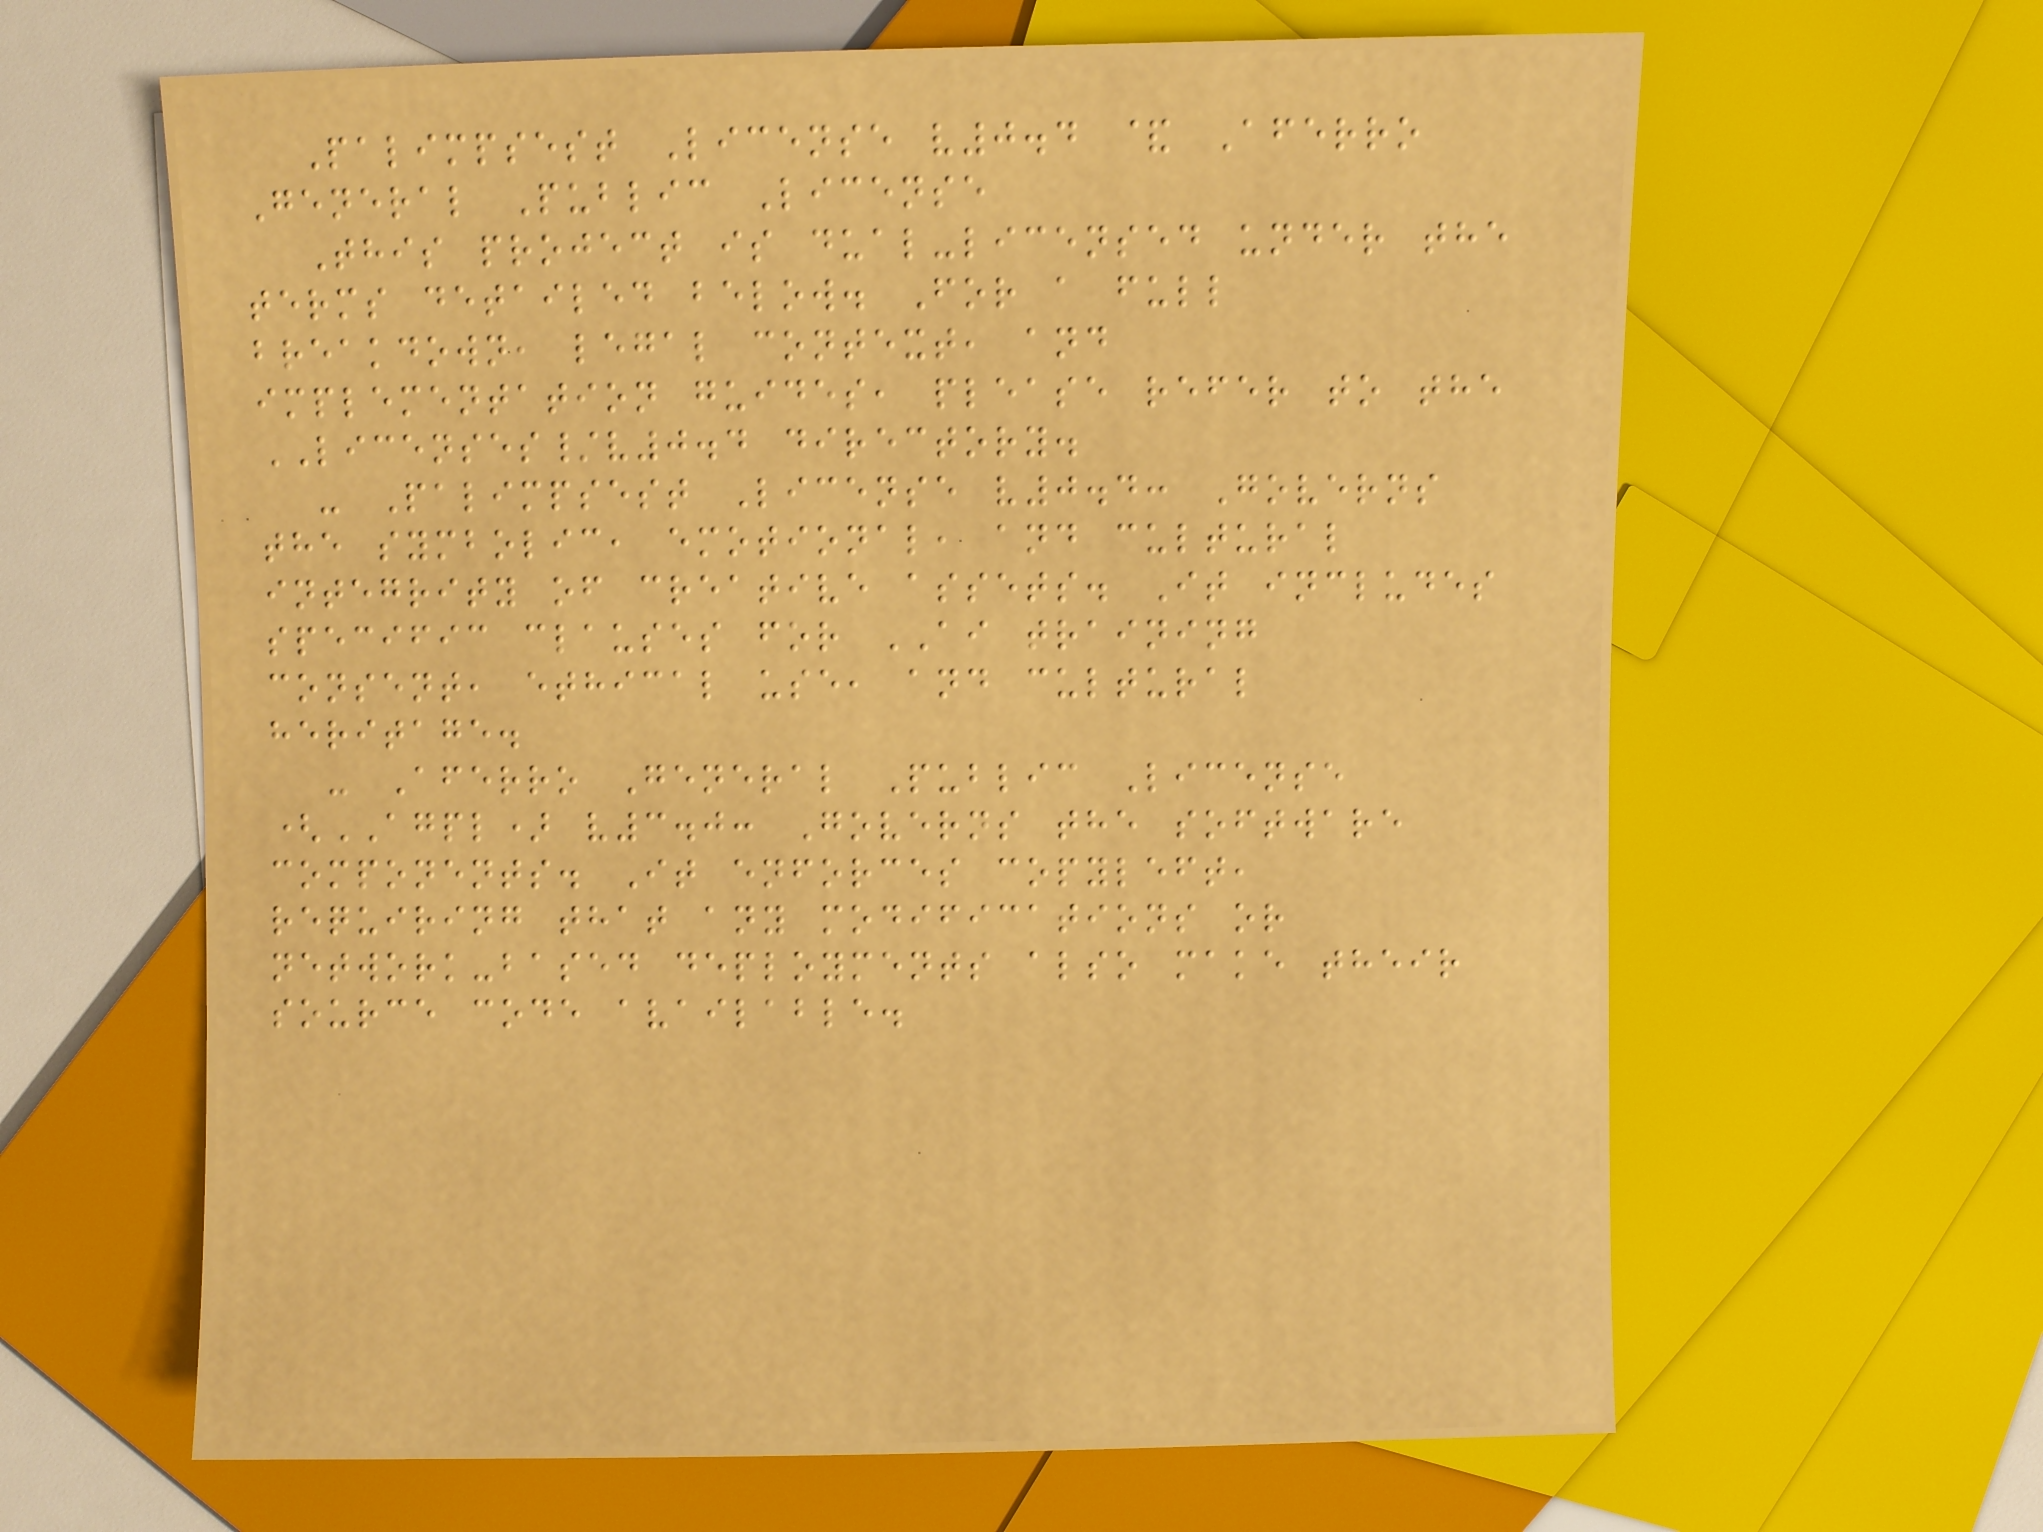Palimpsest License v0.4 & Aferro
General Public License
This project is dual-licensed under the
terms detailed below. For a full
breakdown, legal context, and
implementation guides, please refer to the
LICENSES/v0.4 directory.
- Palimpsest License v0.4: Governs
the symbolic, emotional, and cultural
integrity of creative assets. It includes
specific clauses for AI training
consent, ethical use, and cultural
heritage.
- Aferro General Public License
(AGPL) v3.0: Governs the software
components. It enforces copyleft,
requiring that any modifications or
network-based deployments also make their
source code available.
